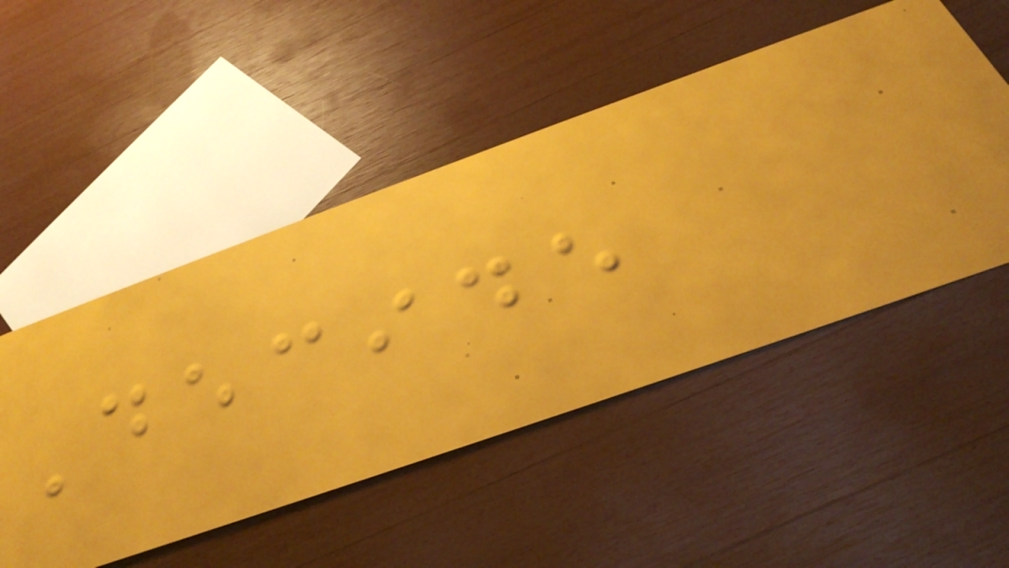Decide
